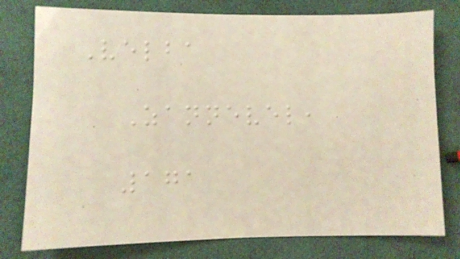Velba
Zannevel,
171
